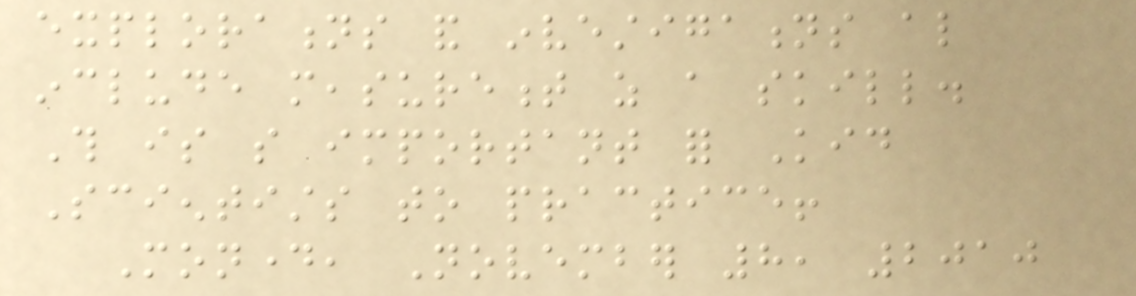explorations and investigations also
include measurement as a skill.
This is so important for Kid
Scientists to practice!
Monday, November 8, 2010
